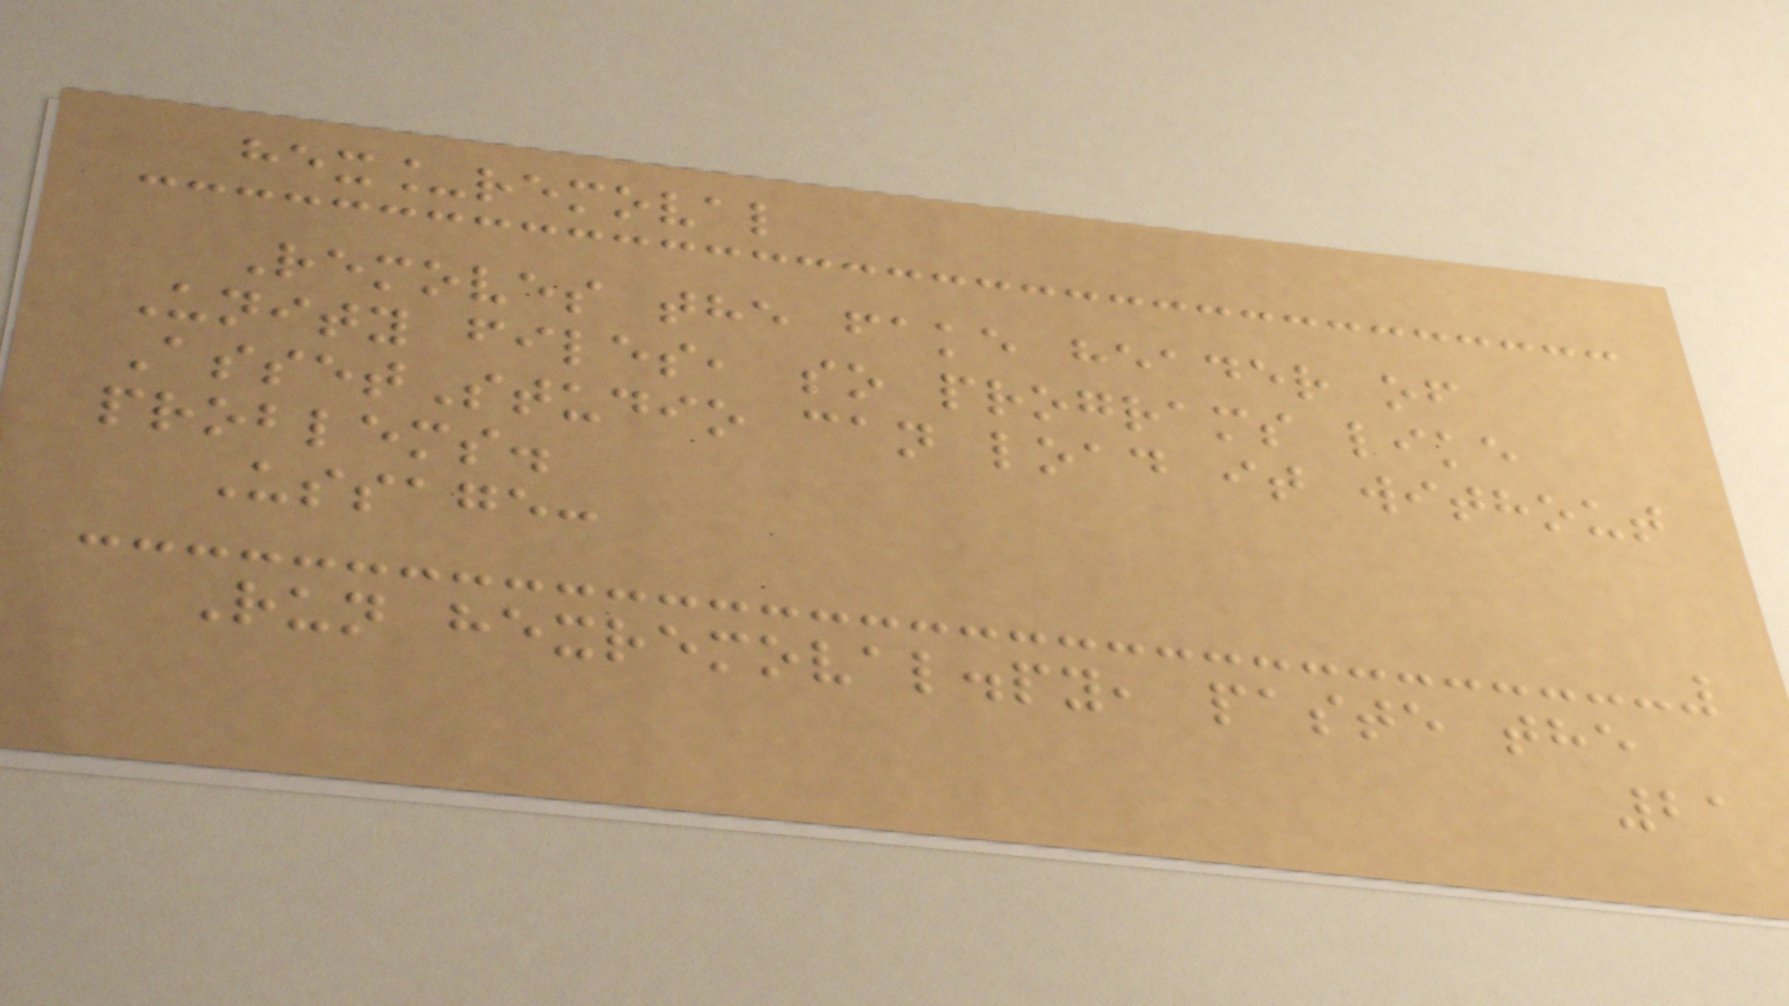hex_removal
Removes the fake header of
Unity files, so programs like
AssetStudio can load it without
problems.
Ussage:
Run hexremoval.py, paste the
21
